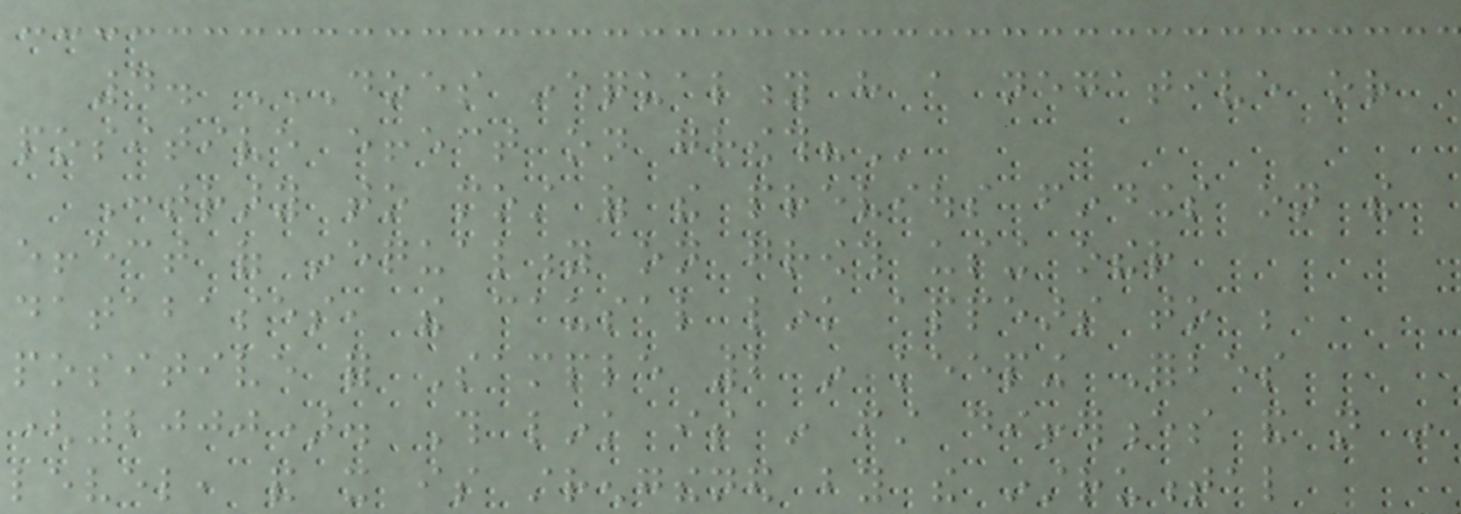4. DOES INEQUALITY HAVE A NEGATIVE OR
POSITIVE EFFECT ON GROWTH?
Contrary to most of the previous findings on the
effect of inequality on growth using other
databases, the causal link appears to be
positive for Sample 2 in keeping Forbes
(2000). This link is in first differences and not in
level, and it is strengthened by the instrumental
